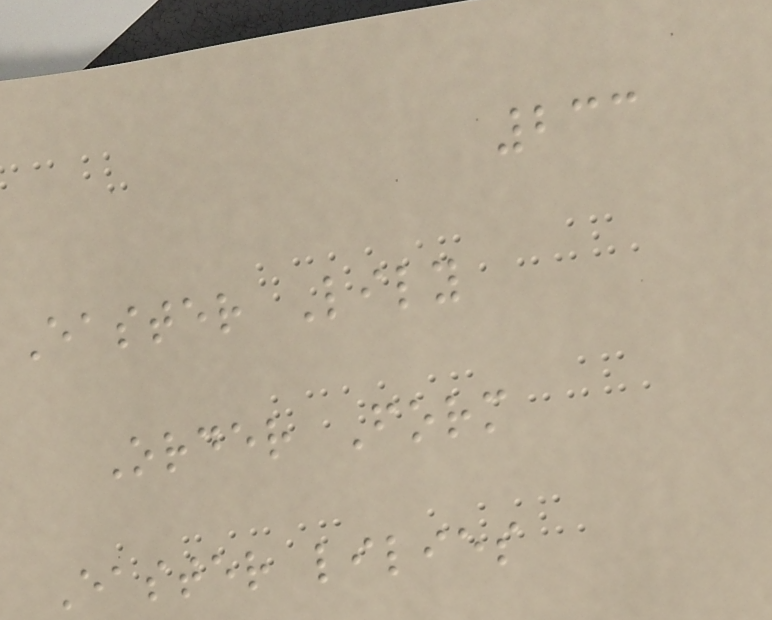233
Easter Lily
Order Form
Easter lilies
